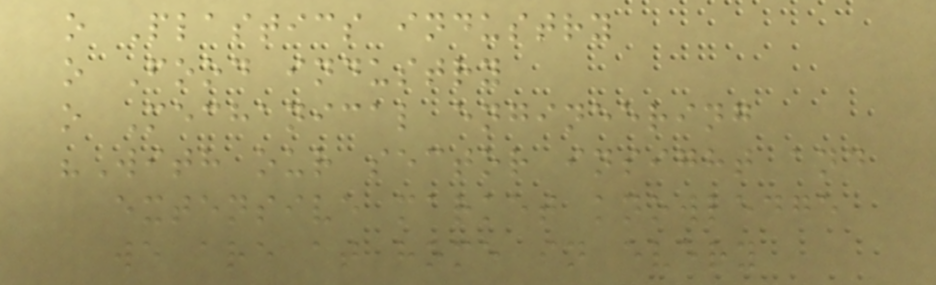o Plastics industry
o Food industry
o Mechanical engineering
"With our sector insight and
extensive market knowledge
we are at home in every
